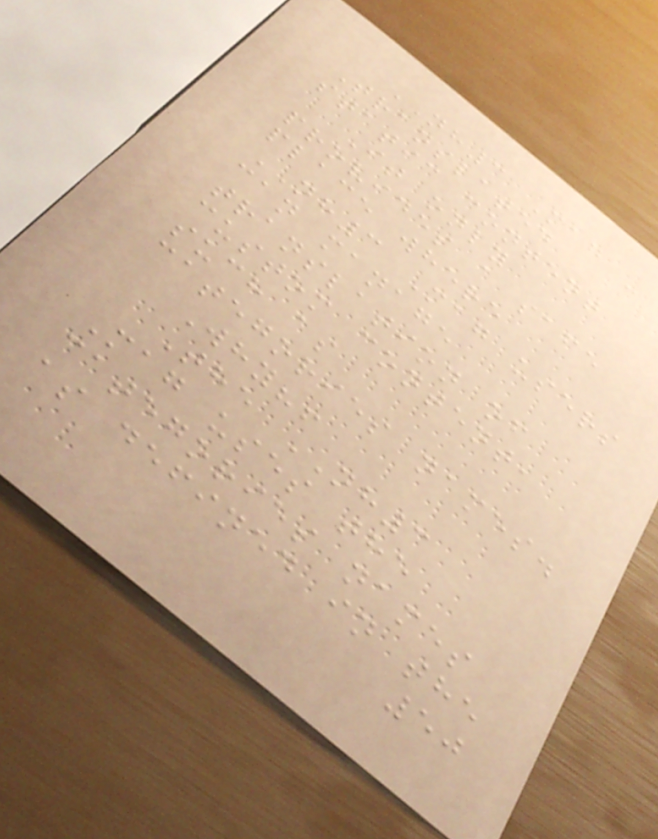NH3 Mag -
Translated
static content
It only
provides a safe
place where
NH3 Mag users
can manage
translation of
custom content,
such as
categories names.
Why?!
The NH3
Mag uses the
categories names
as defined in the
50
